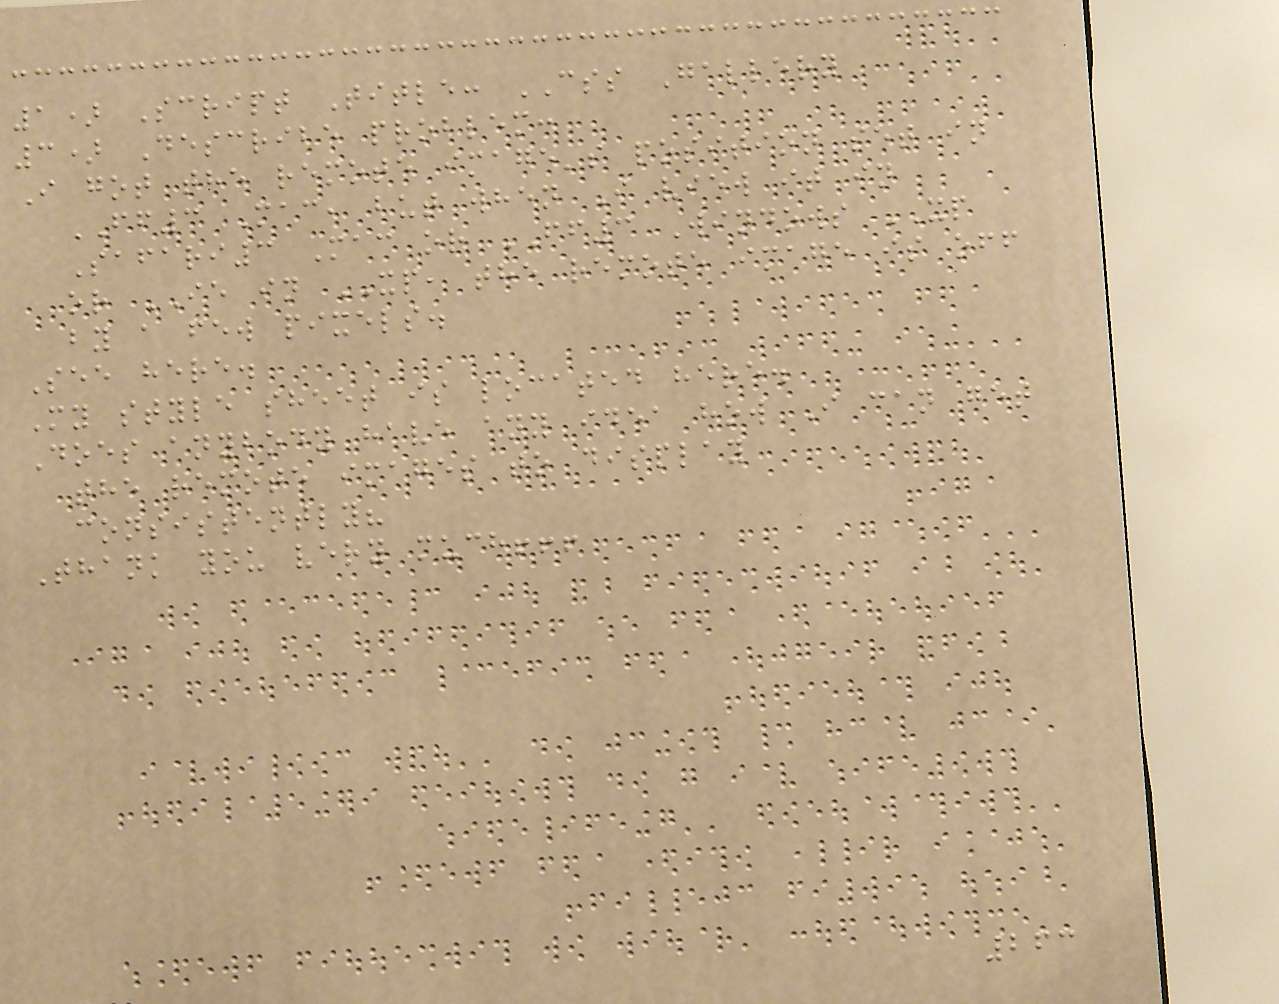1) Script Title: CSS Gallery
3) Describe problem:
I got the remote image's position set in
FF3 Mac, but when I view it in
Safari3 Mac or FF3 Windows XP
or IE in XP, the remote image is off
by a few pixels.
See here.
My style sheet is located here.
Does anybody have any idea how I can get
the remote images to display
consistently?
Thank you very much!!!
263
